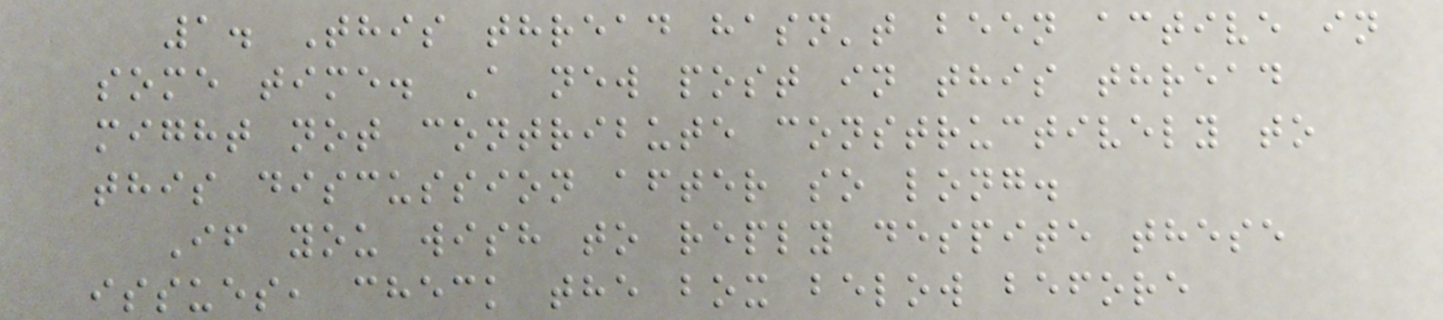1. This thread hasn't been active in
some time. A new post in this thread
might not contribute constructively to
this discussion after so long.
If you wish to reply despite these
issues, check the box below before
